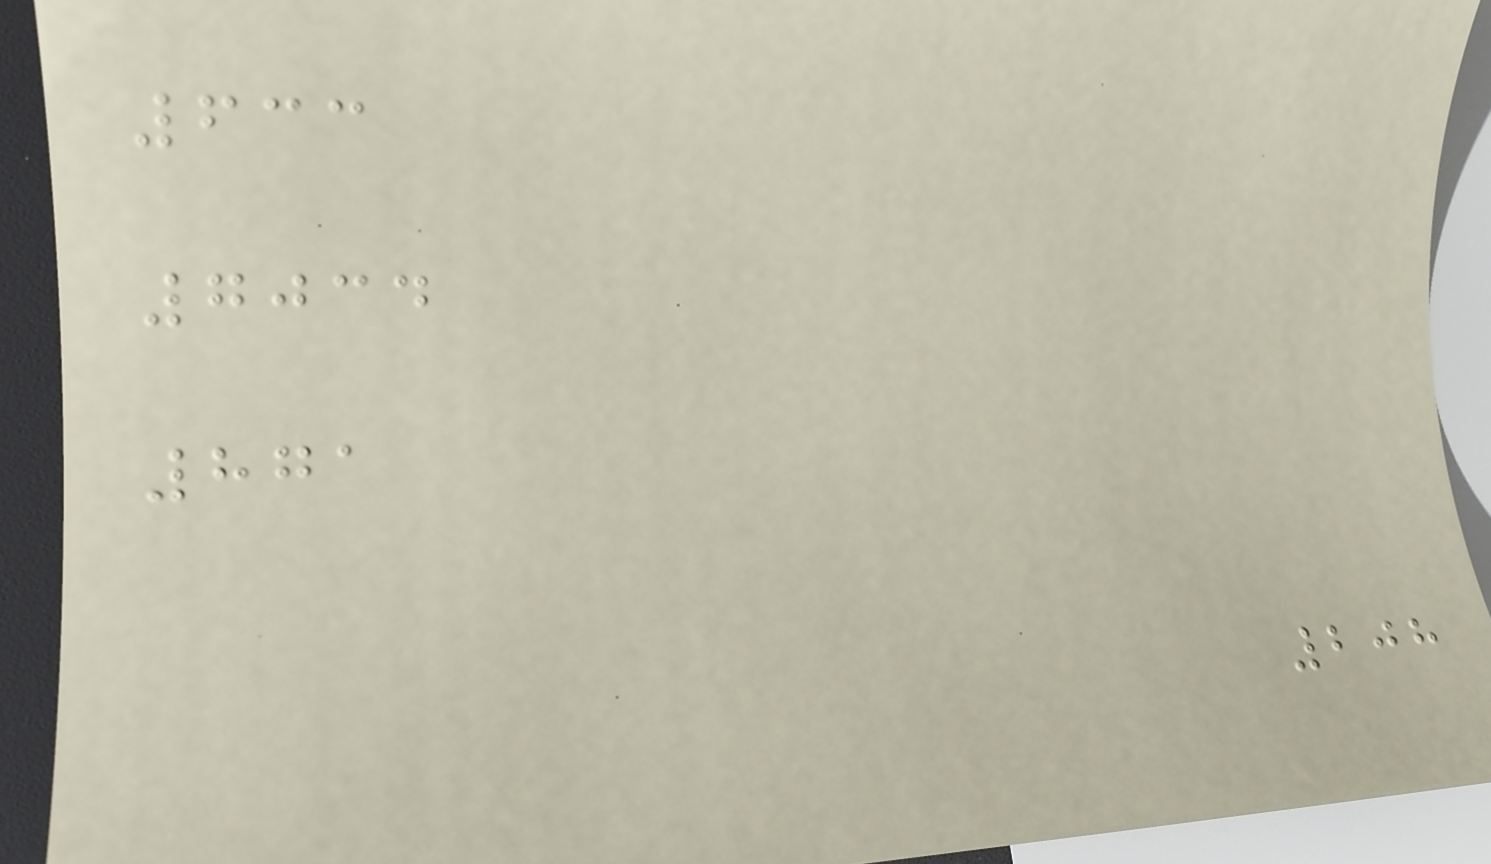633
7034
871
208
